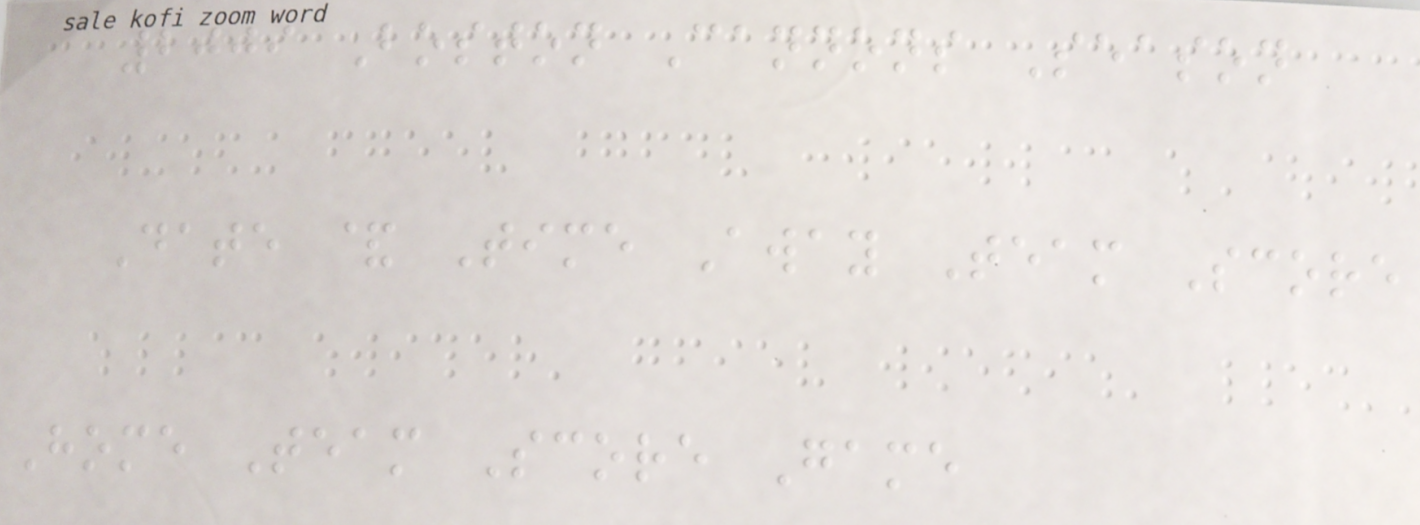2009 Boston Cannons Season
Date & Time Away Team Score
Home Team Score Game
